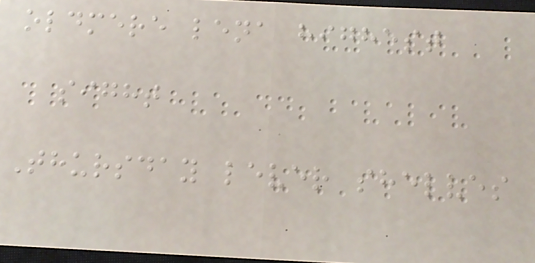oldmere lena highest
sight
Thursday lever shelves
